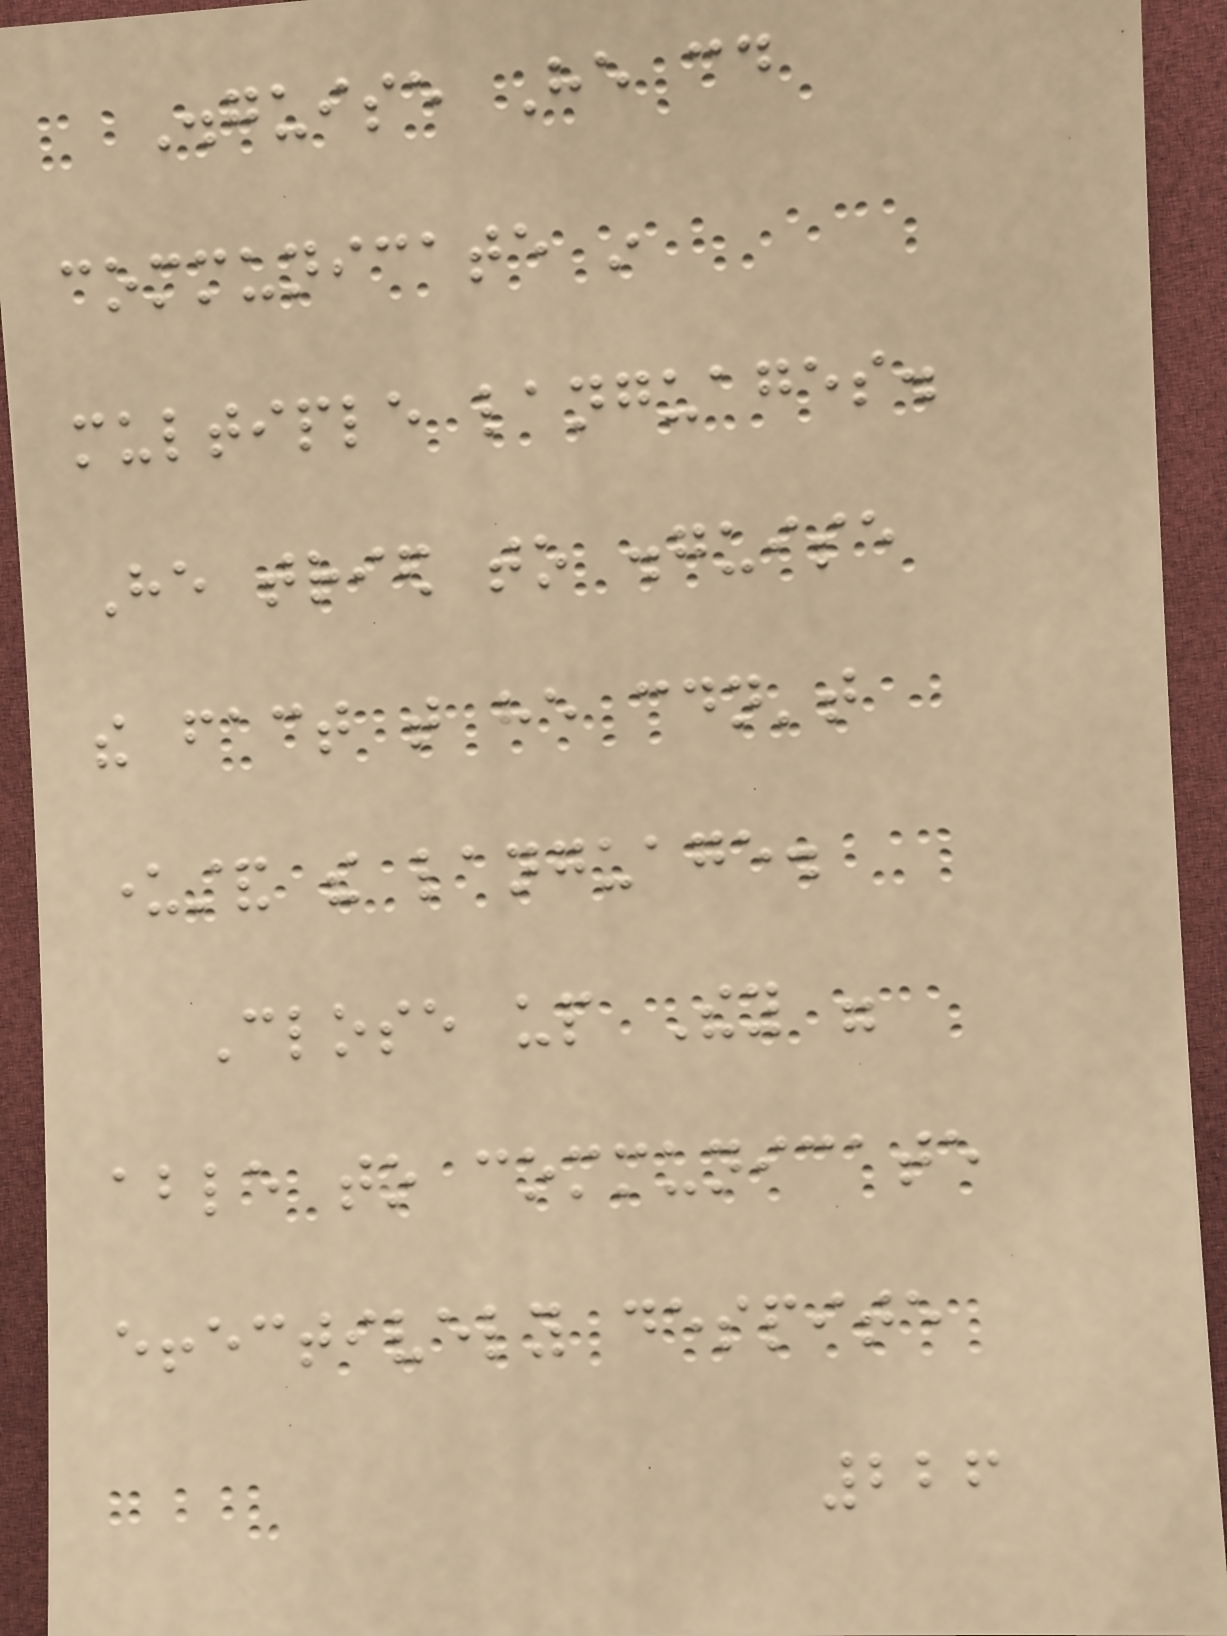Disguise He could
communicate in
multiple languages.
He tried to disguise
the fact that he couldn't
understand the language.
Close up They were
able to communicate
effectively despite
226
